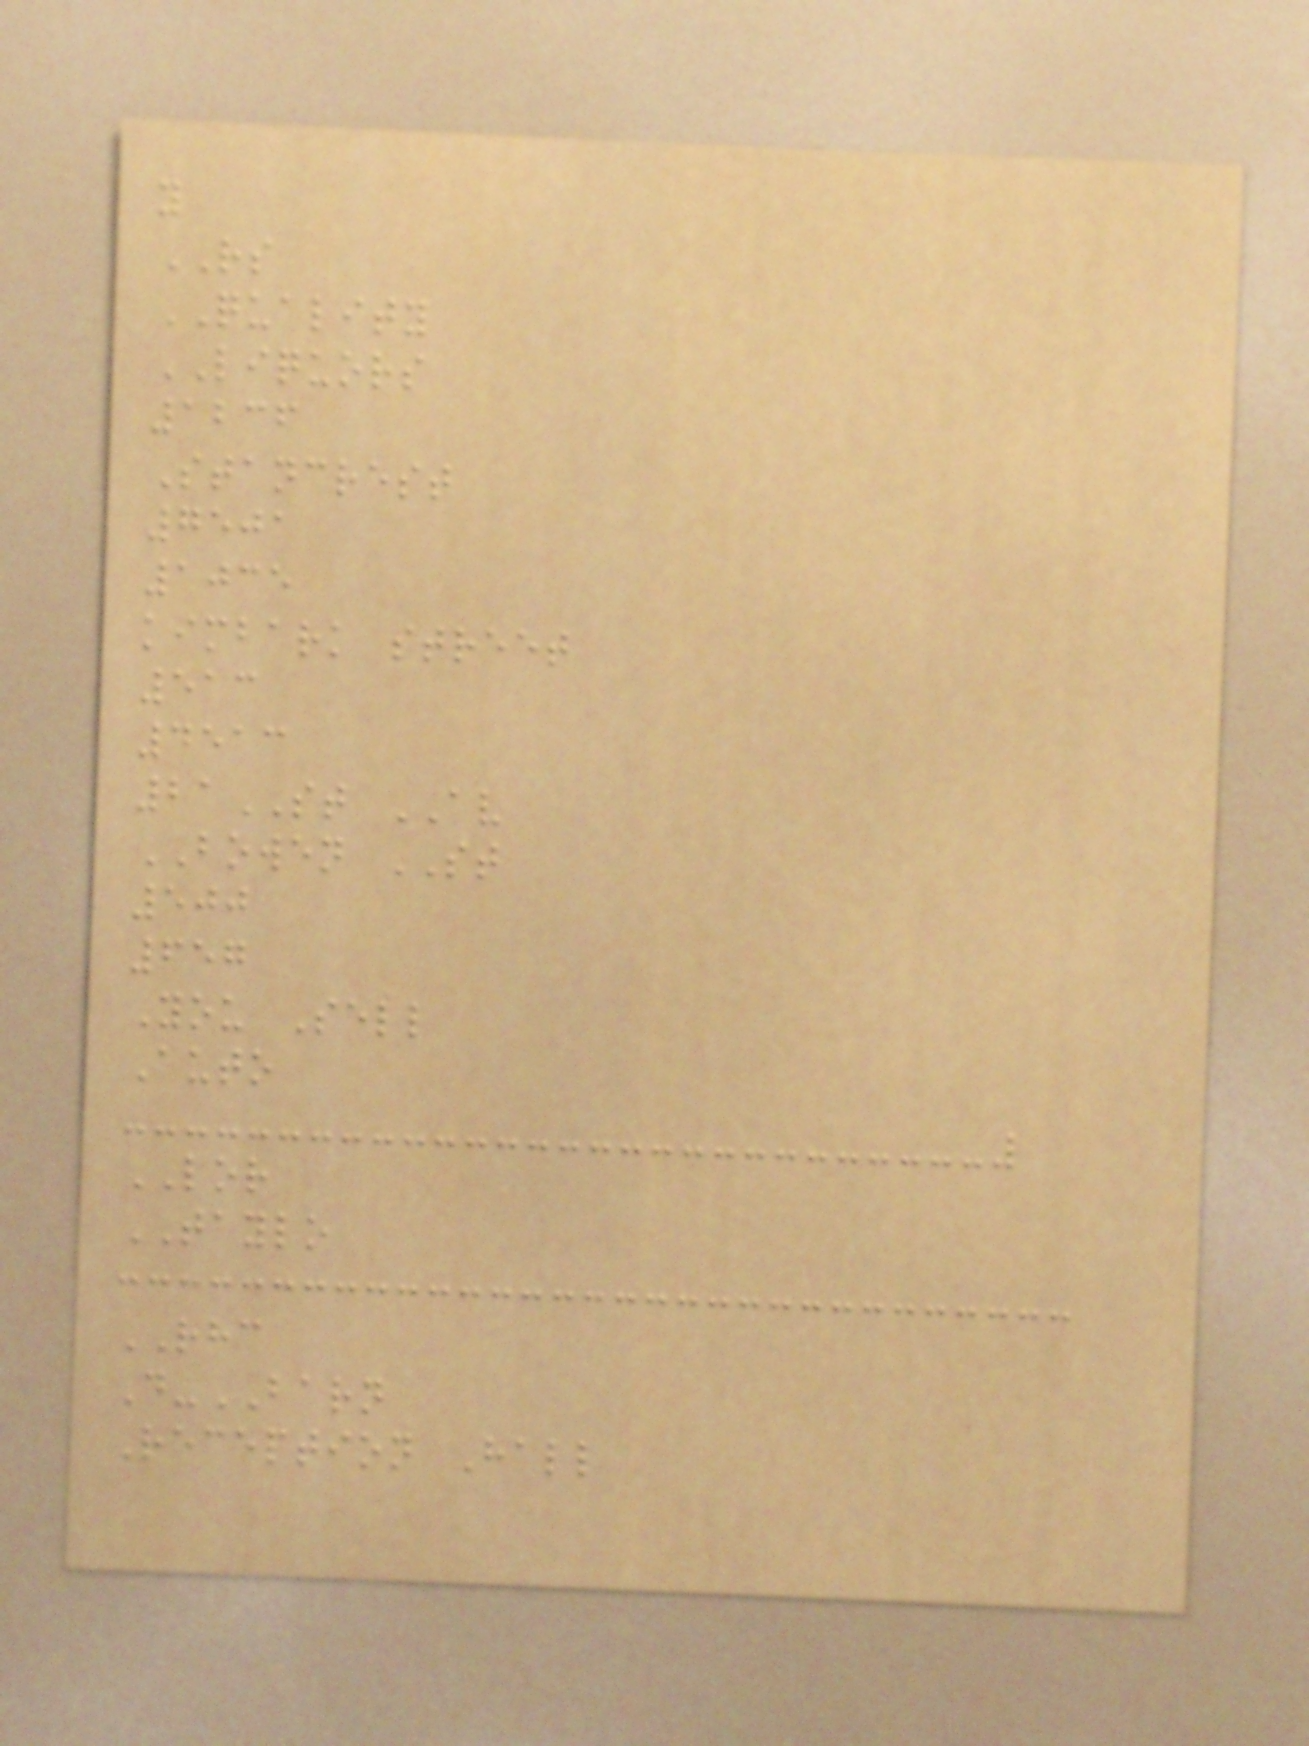y
RS
QUALITY
LIQUORS
1236
Stancrest
7501
1035
kimbark street
513
4513
21ST AV
BOWEN ST
500
657
You Sell
Auto
LOR
TAYLO
RHC
D-BARN
Reception Hall
